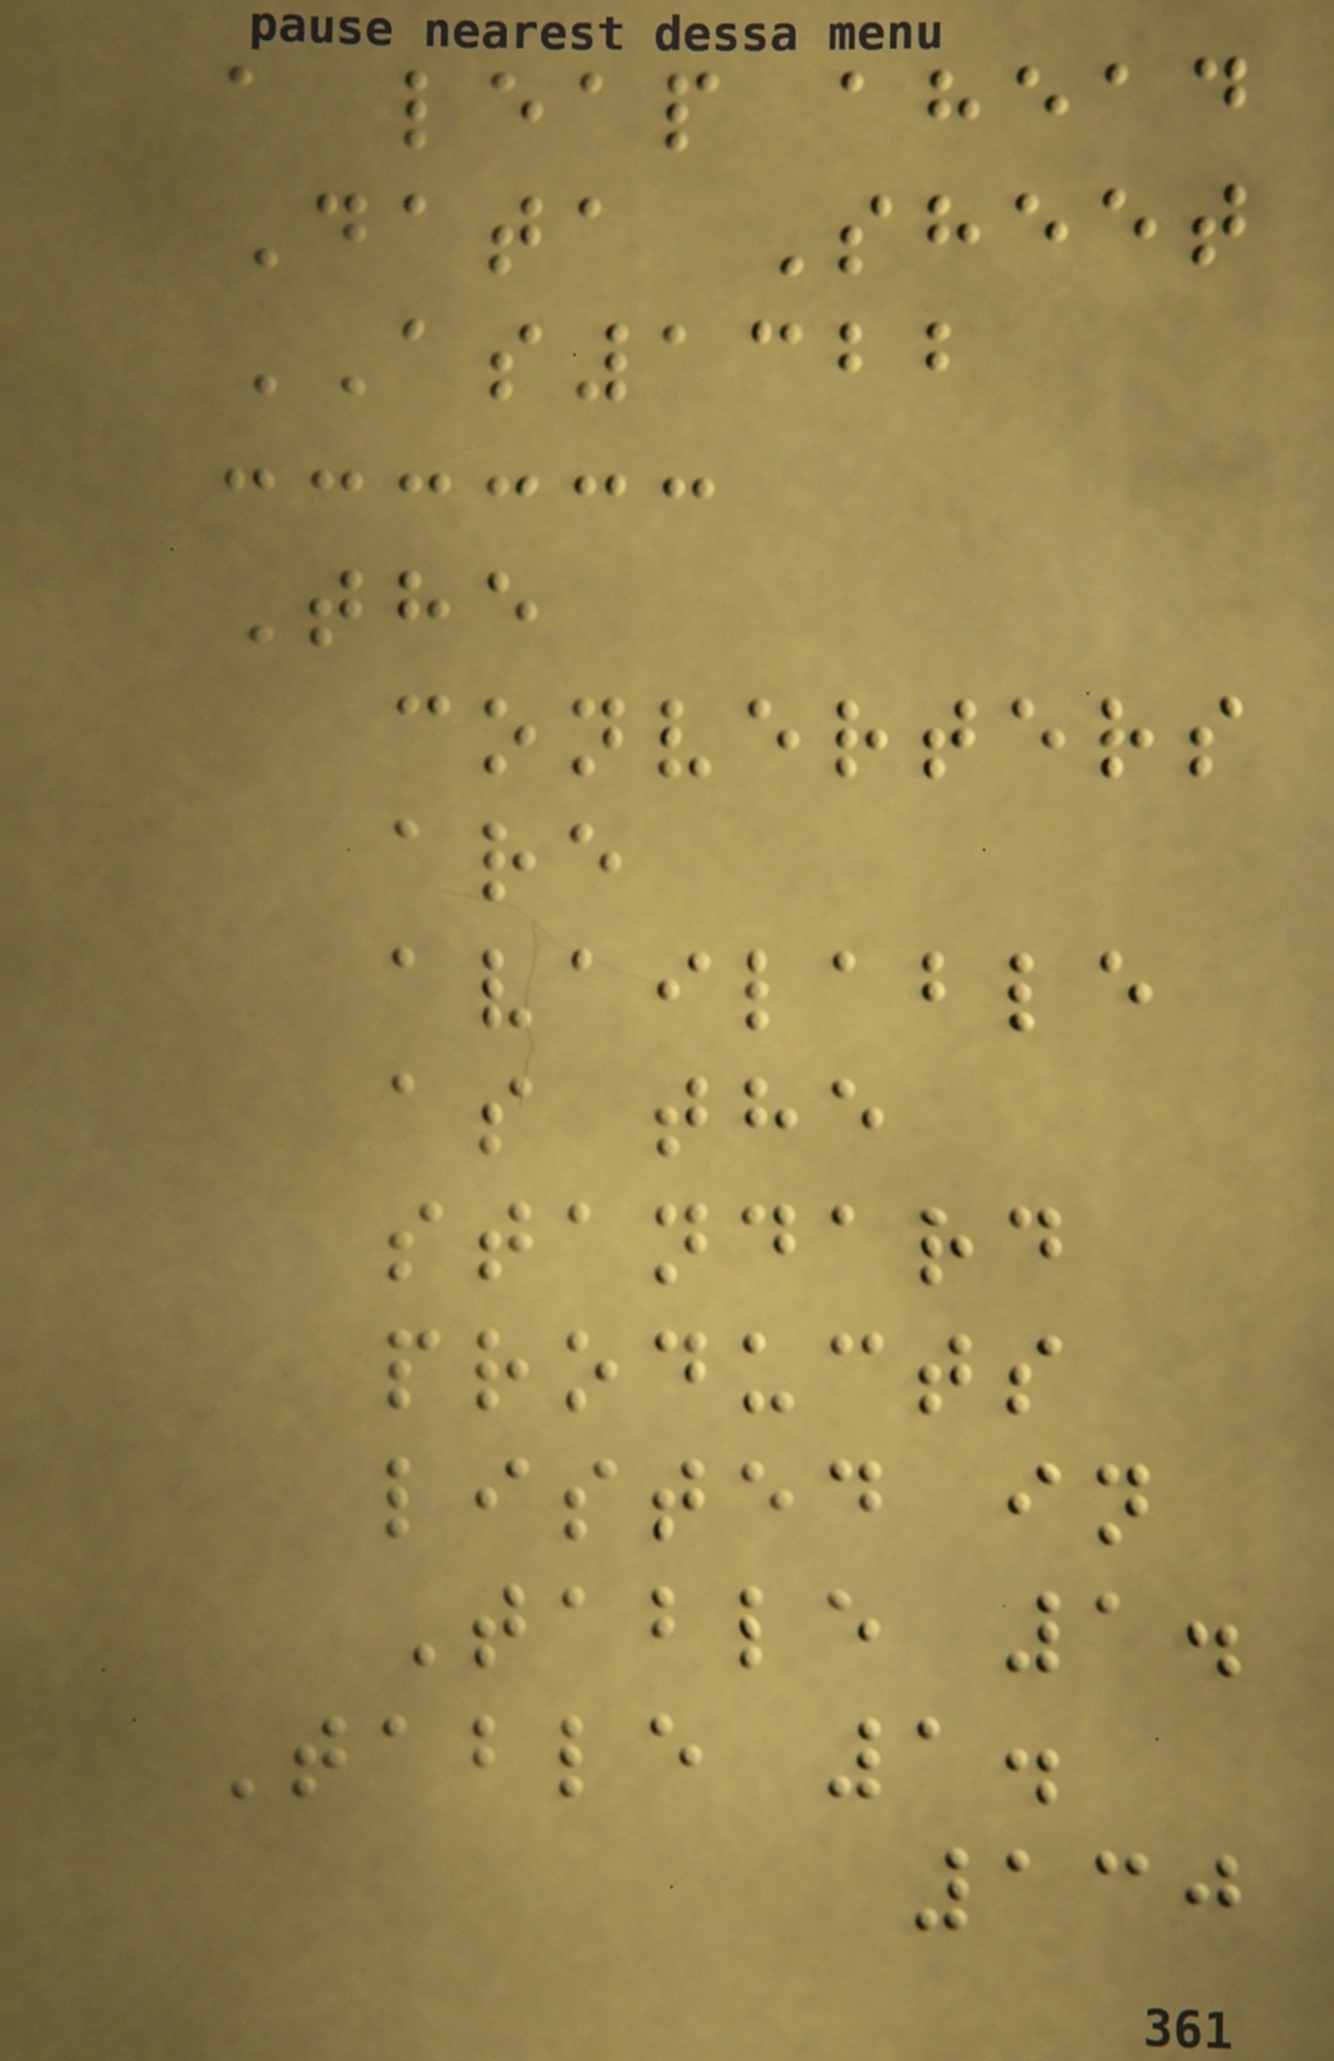a leap ahead
Data Sheet
AS1322
The
converters
are
available
as the
standard
products
listed in
Table 1.
Table 1.
130
